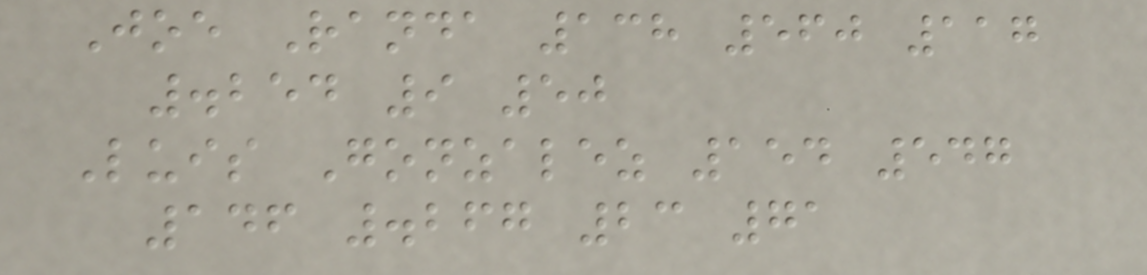Joe Randa 138 560 117
.254 9 50
Luis Gonzalez 154 547
146 .267 23 71
